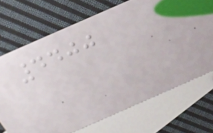4400
